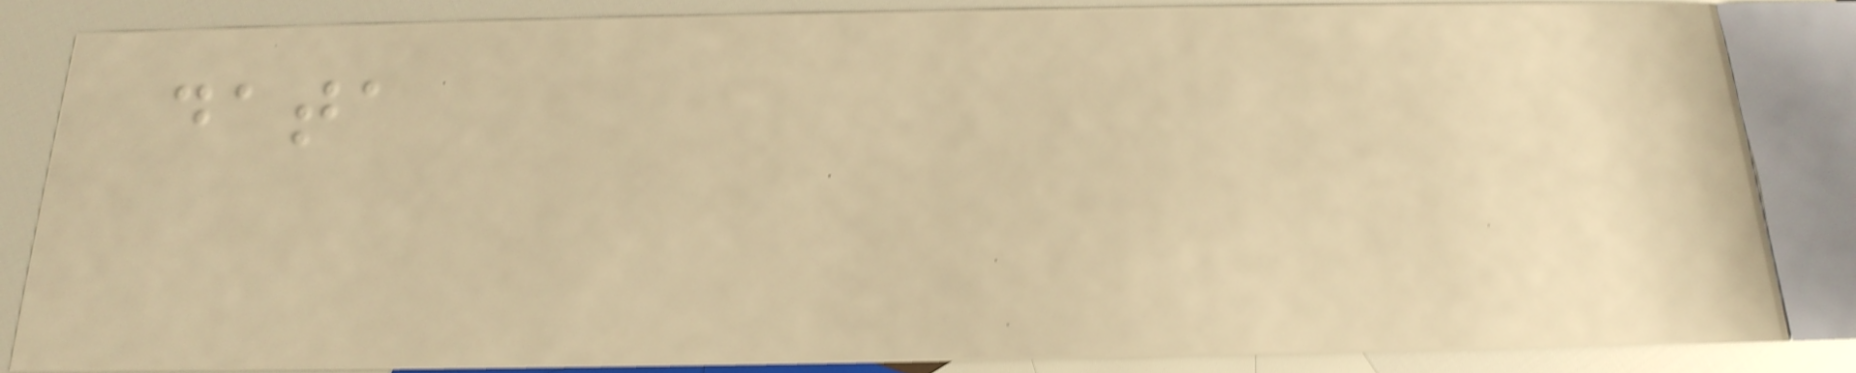data
